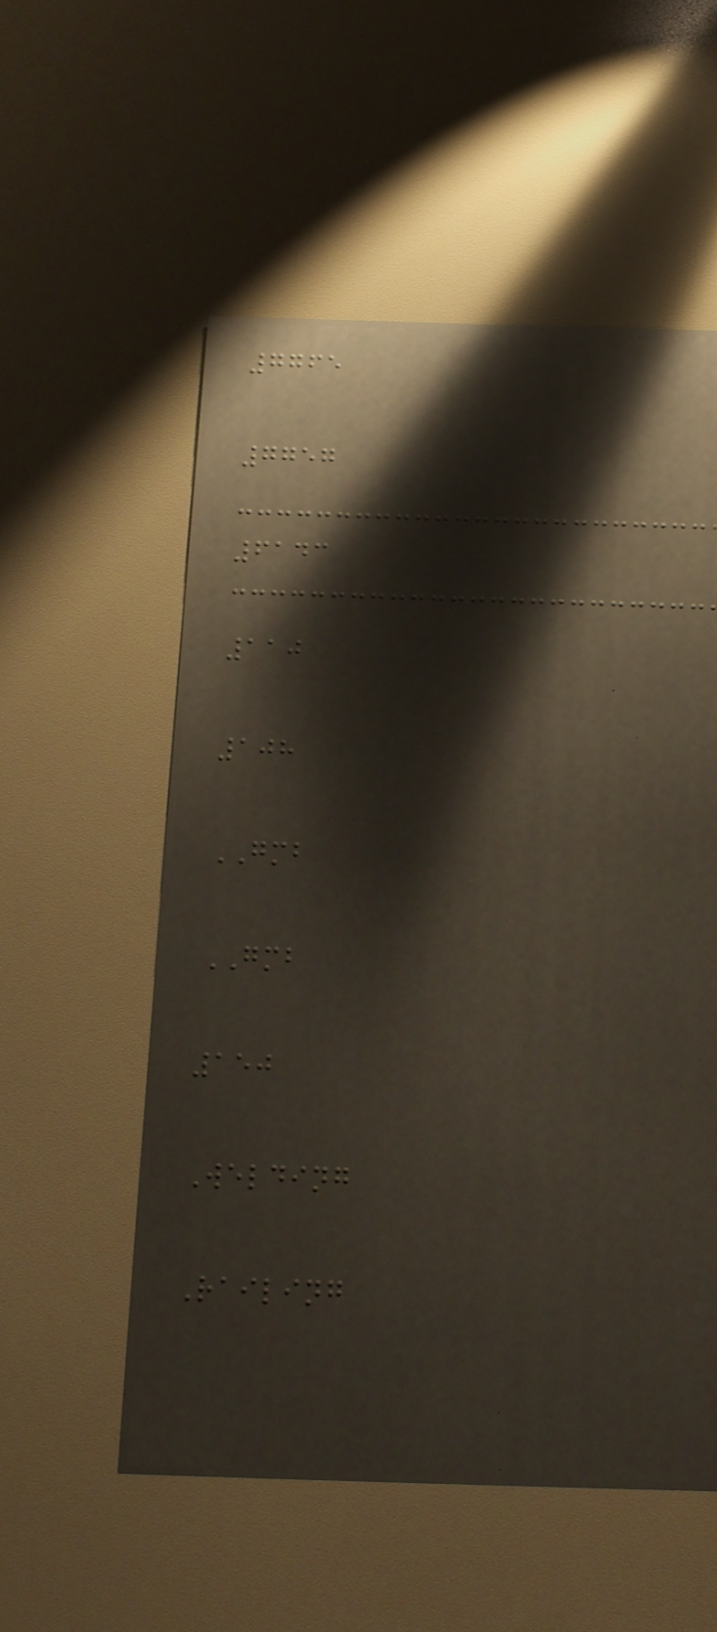7765
7757
6143
110
108
GMB
GMB
150
Welding
Railing
